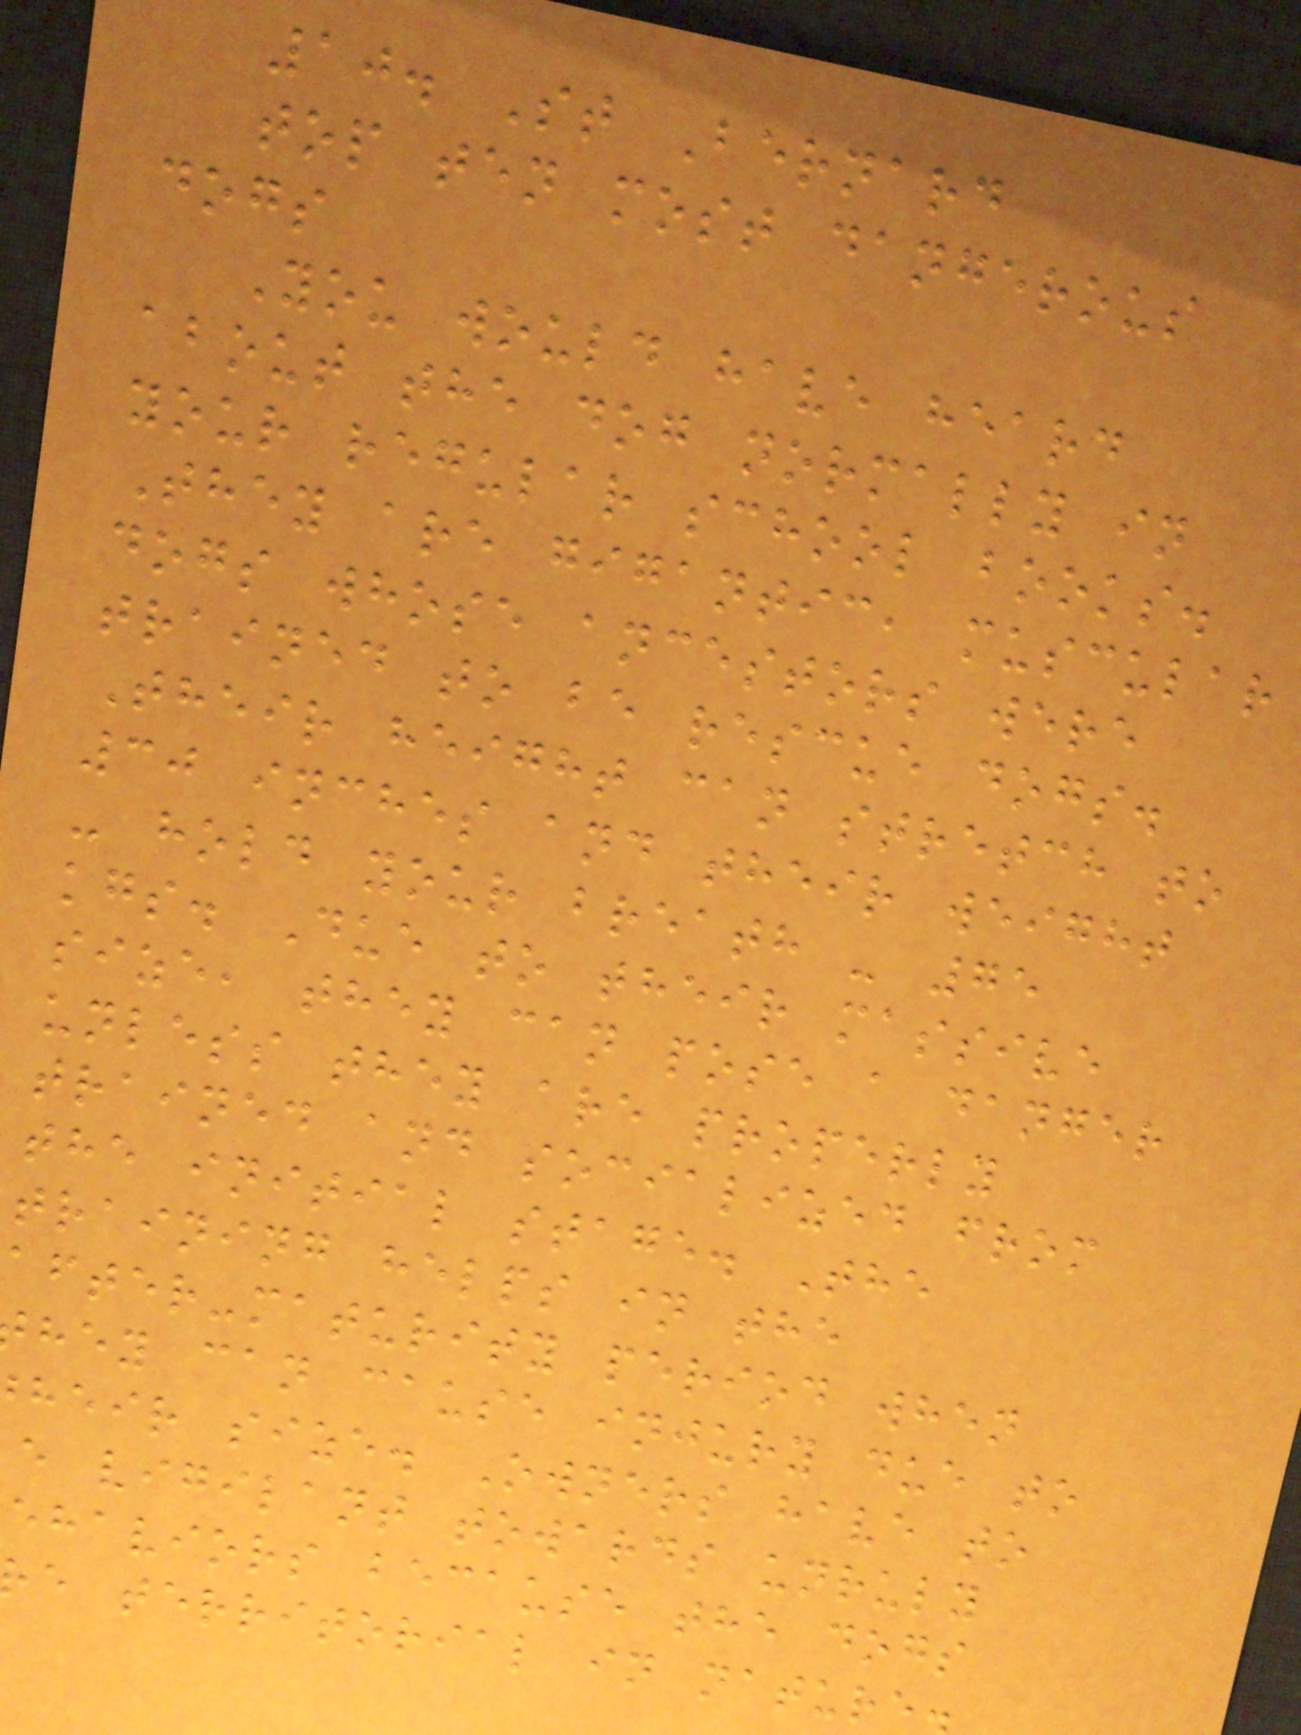10. St Bernard
top ten most dangerous
dogs
You would have heard
about the dog normally in
your regular school books.
They are gigantic, muscular
dogs whose ancestors were
trained to be rescue dogs.
Their height can stretch to
30 inches and their weight
- hold your breath - 75
kgs. Due to their massive
size, they can pose a danger
unless they are properly
trained and socialized from
the initial stage. The
training helps in the
after-maturity period when
hey can cause injury due to
heir size. Owners have to
e vigilant towards unruly
ehaviors because the dogs
e territorial in nature
